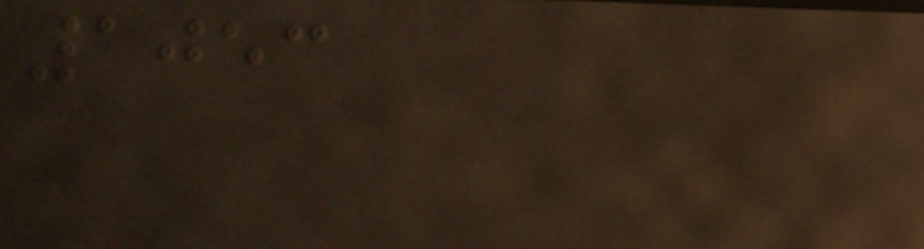1053
